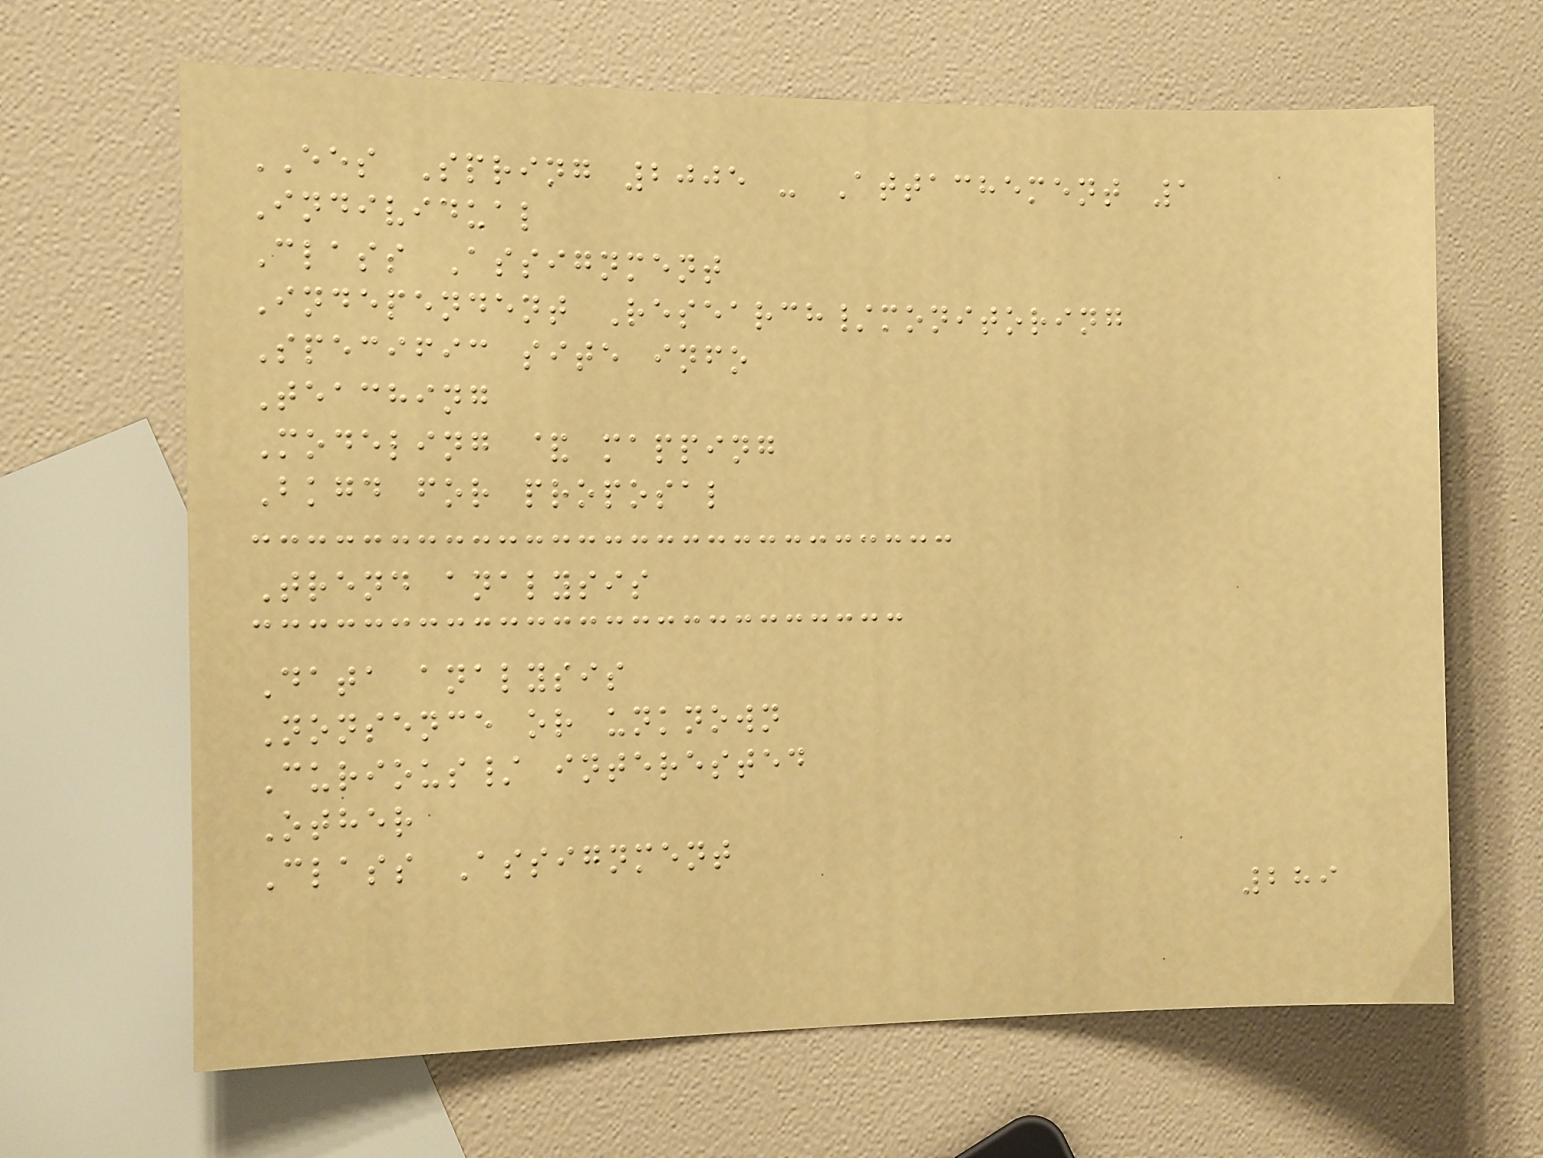EES Spring 2005 - Attachement 1
Individual
Class Assignment
Independent Research/monitoring
Specific site info
Teaching
Modeling & mapping
Bkgd for proposal
Trend analysis
Data analysis
Nonsence or unknown
Curious/ interested
Other
Class Assignment
289
